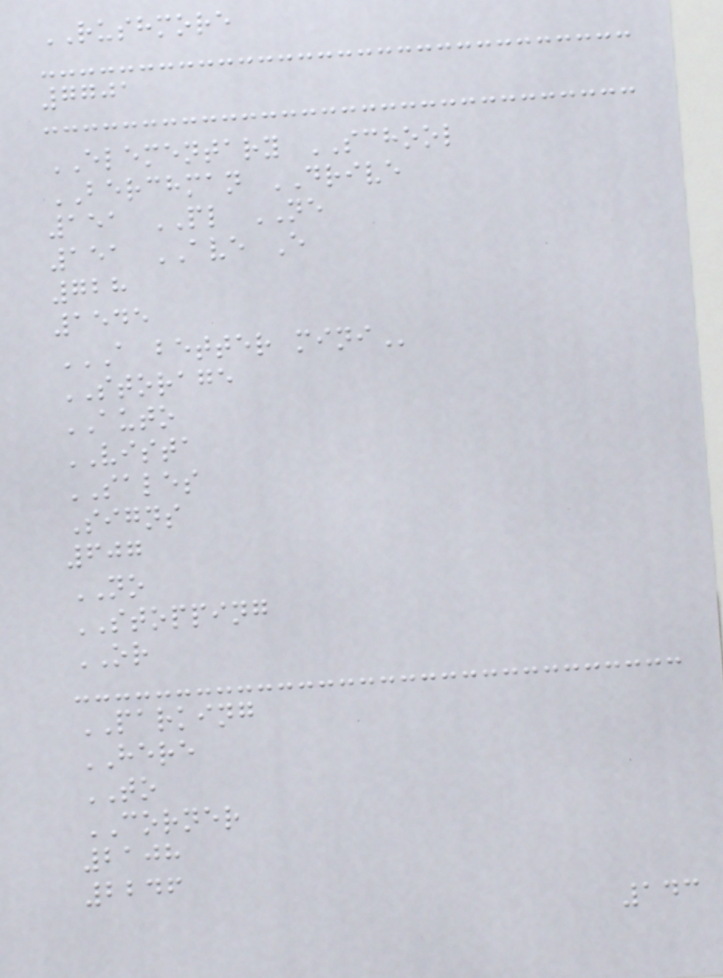RUSHMORE
7701
ELEMENTARY SCHOOL
BERCHMAN DRIVE
151 PL NE
151 AVE E
728
1545
A BETTER MINI
STORAGE
AUTO
VISTA
SALES
Signs
607
NO
STOPPING
OR
PARKING
HERE
TO
CORNER
2108
2246
143
